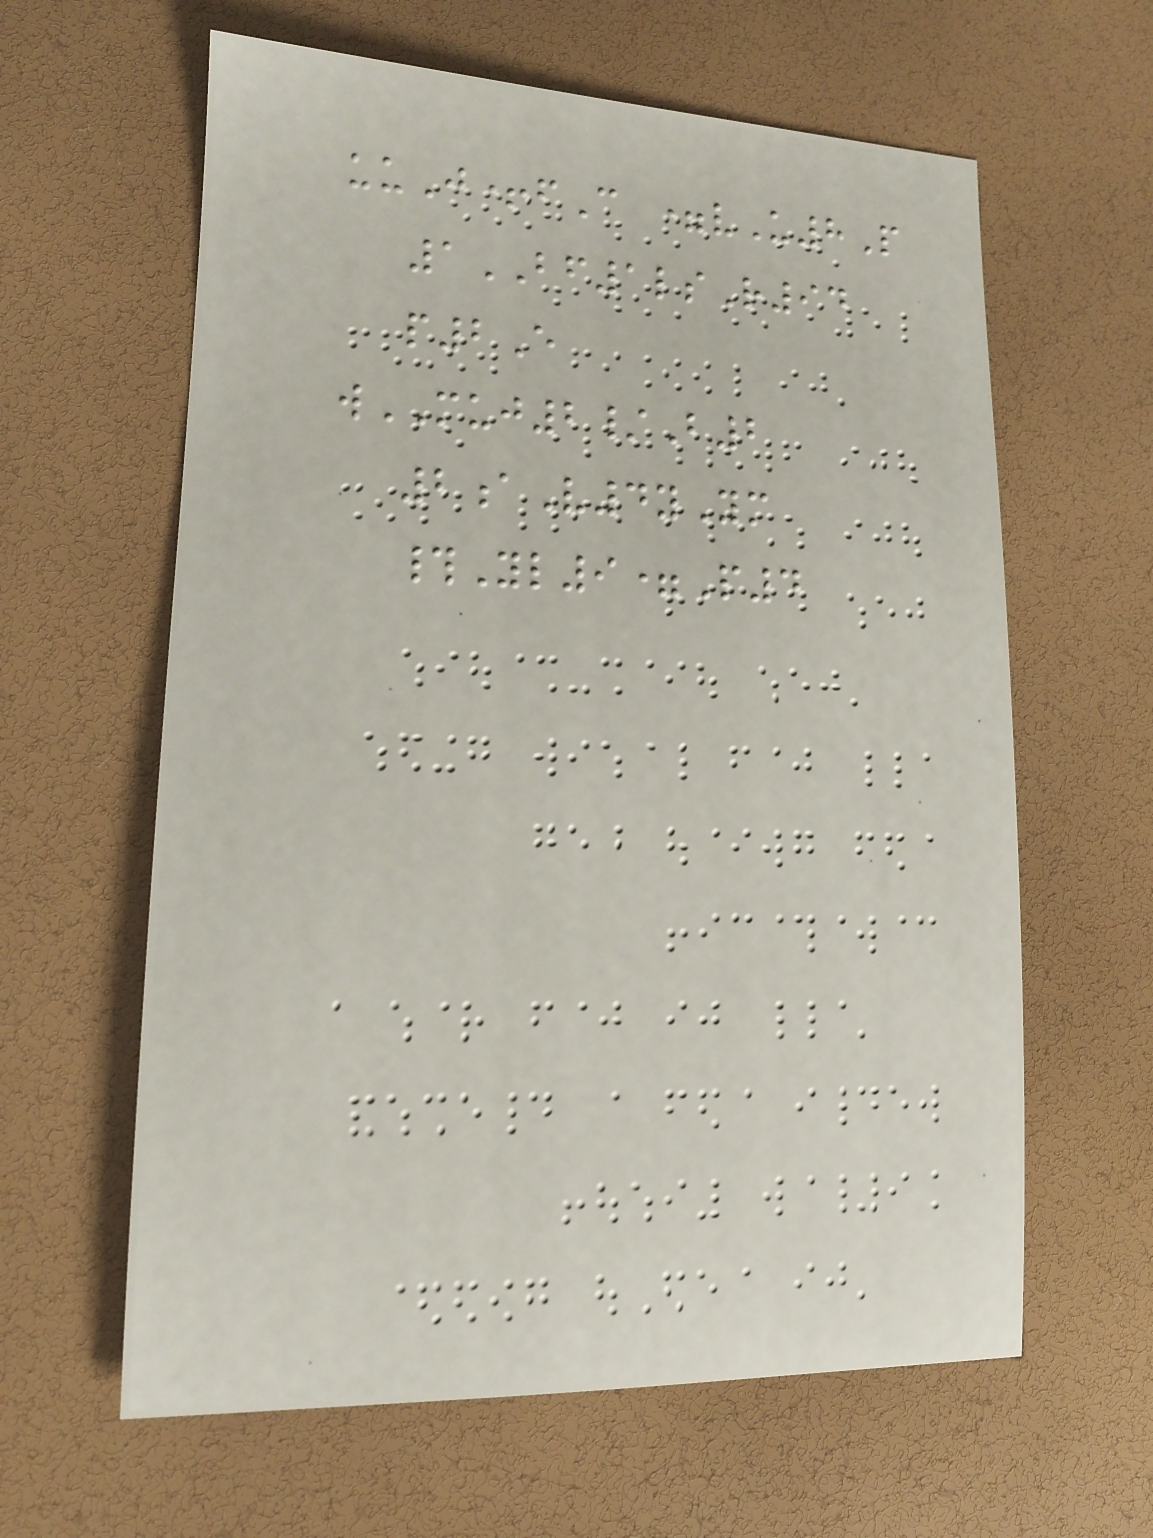uuJ+fC =vU8P
1BF1lsR94
p2E
wMUJ2/B2
2aV4yYm
#Yl9=P4
